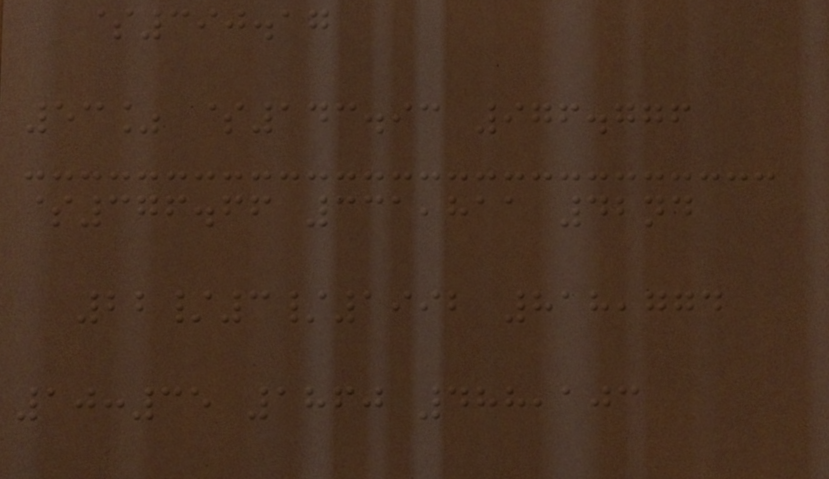$390.17
53% $143.93 976.776
$376.66 331,811 42nd
22/3/1992 818,774
10:35 1860 488,103
